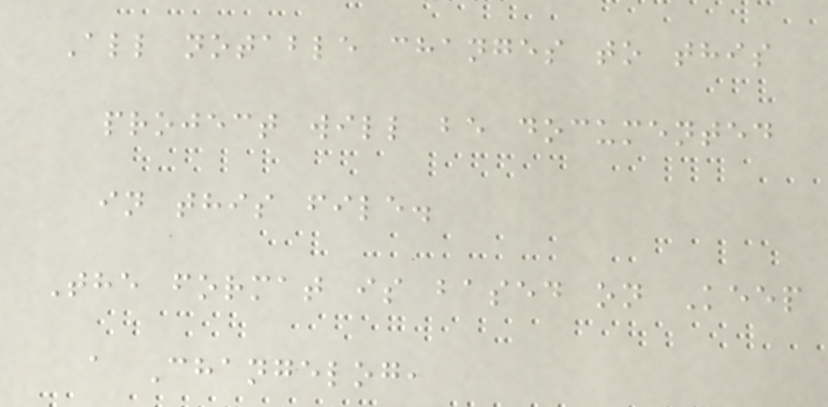All notable changes to this
project will be documented
in this file.
The format is based on Keep
a Changelog,
